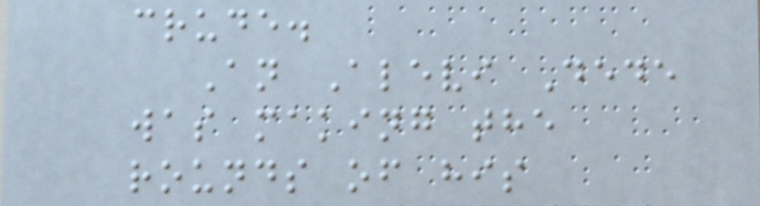crude.
An Alevi Dede
was making the
rounds of his
